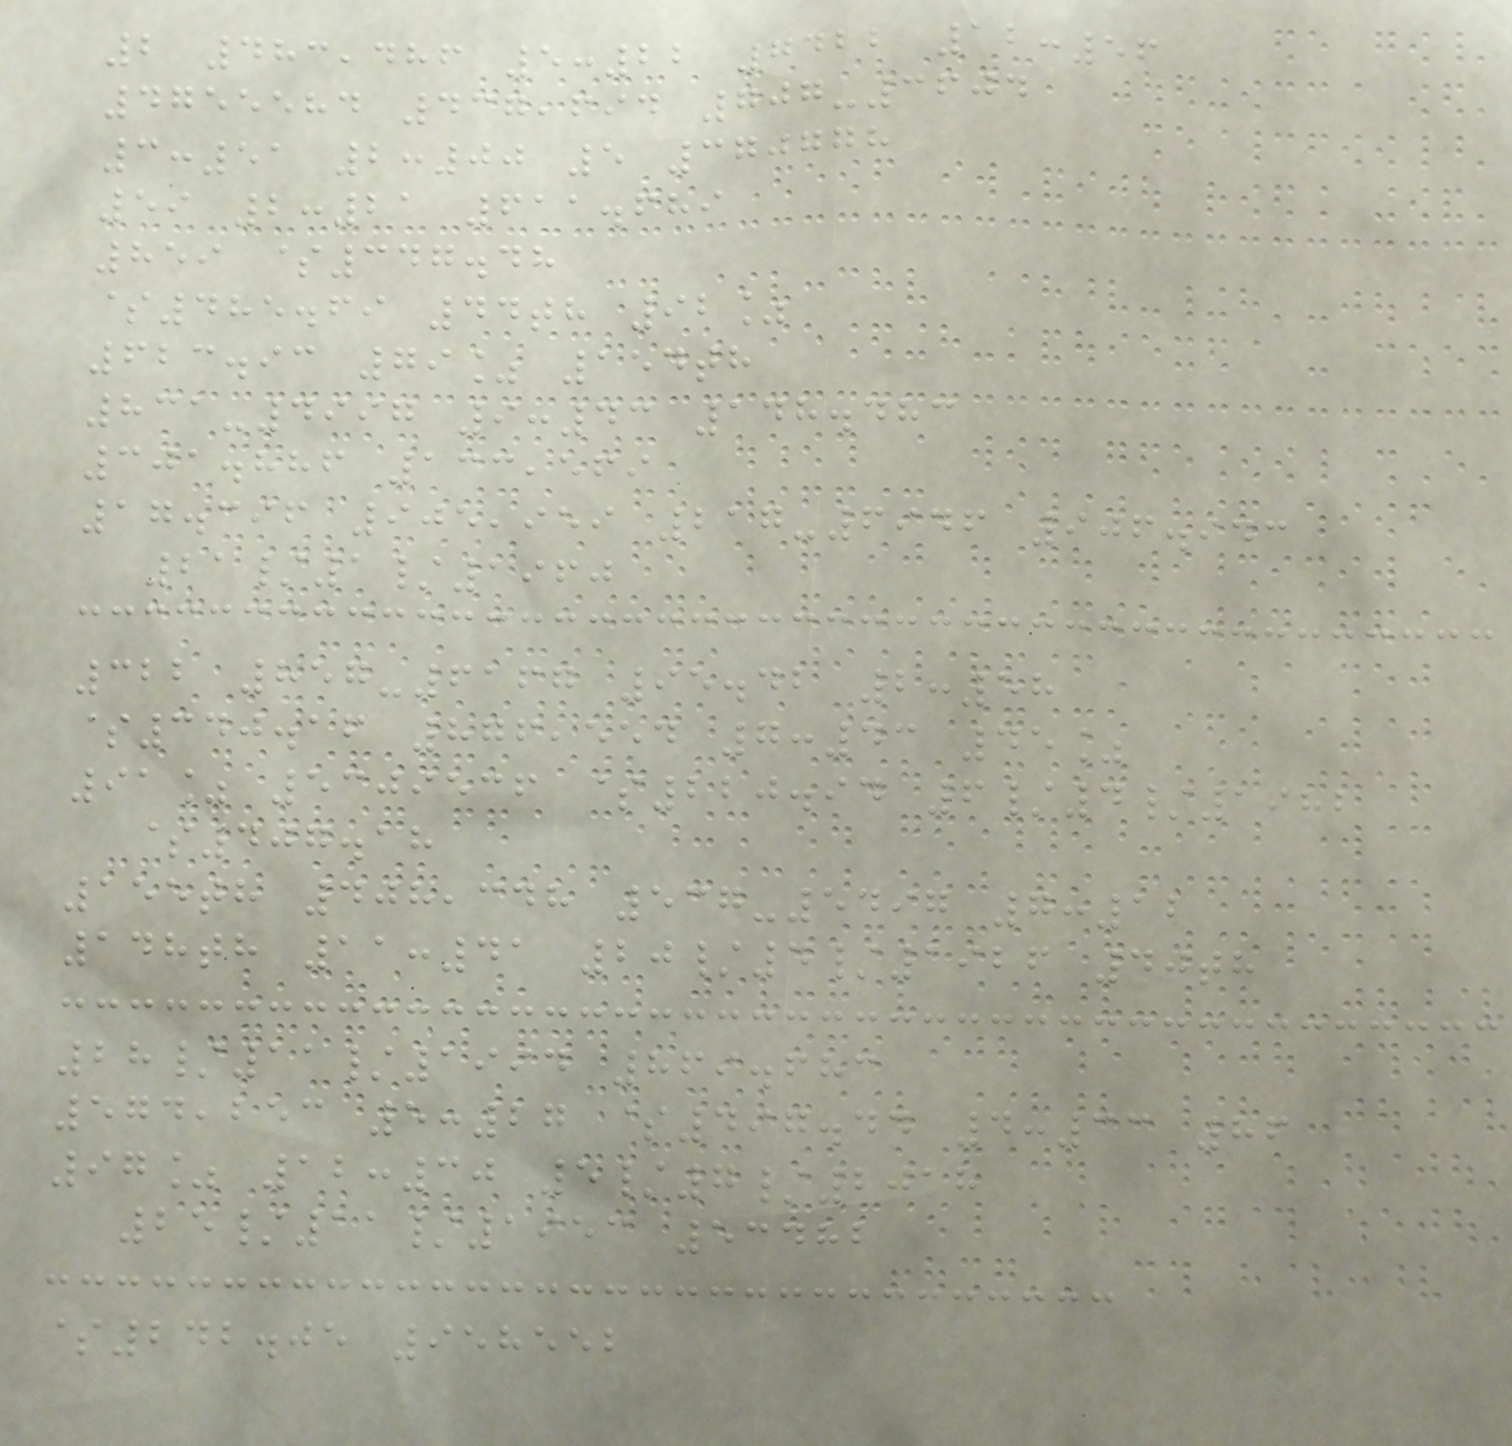2 483,486 5:22 7422 12:56
4755584 437,694 707-3604
3:51 2:00 5 370778
59 2:21 611.689
859 $347.48
$485.69 44th 92%
623.93 79% 154th
831-4997 9:43 148.483
301.886 133,569
17.396 905,959 217-6946 906.943
21/1/1960
322 857-6167 95.42 2:58
$340.16 876,554 7:43 45%
91% 5309536 $220.94 6/4/1982
$407.18
155th 408,348 537-5497 7:12
148th 11:41 20/4/1926 40th
28/11/1994 869.683
574,253 5:27 $497.44 4:33 86
97% 12:30 5/7/2018
25/11/1953 53482
$242.05 958552
